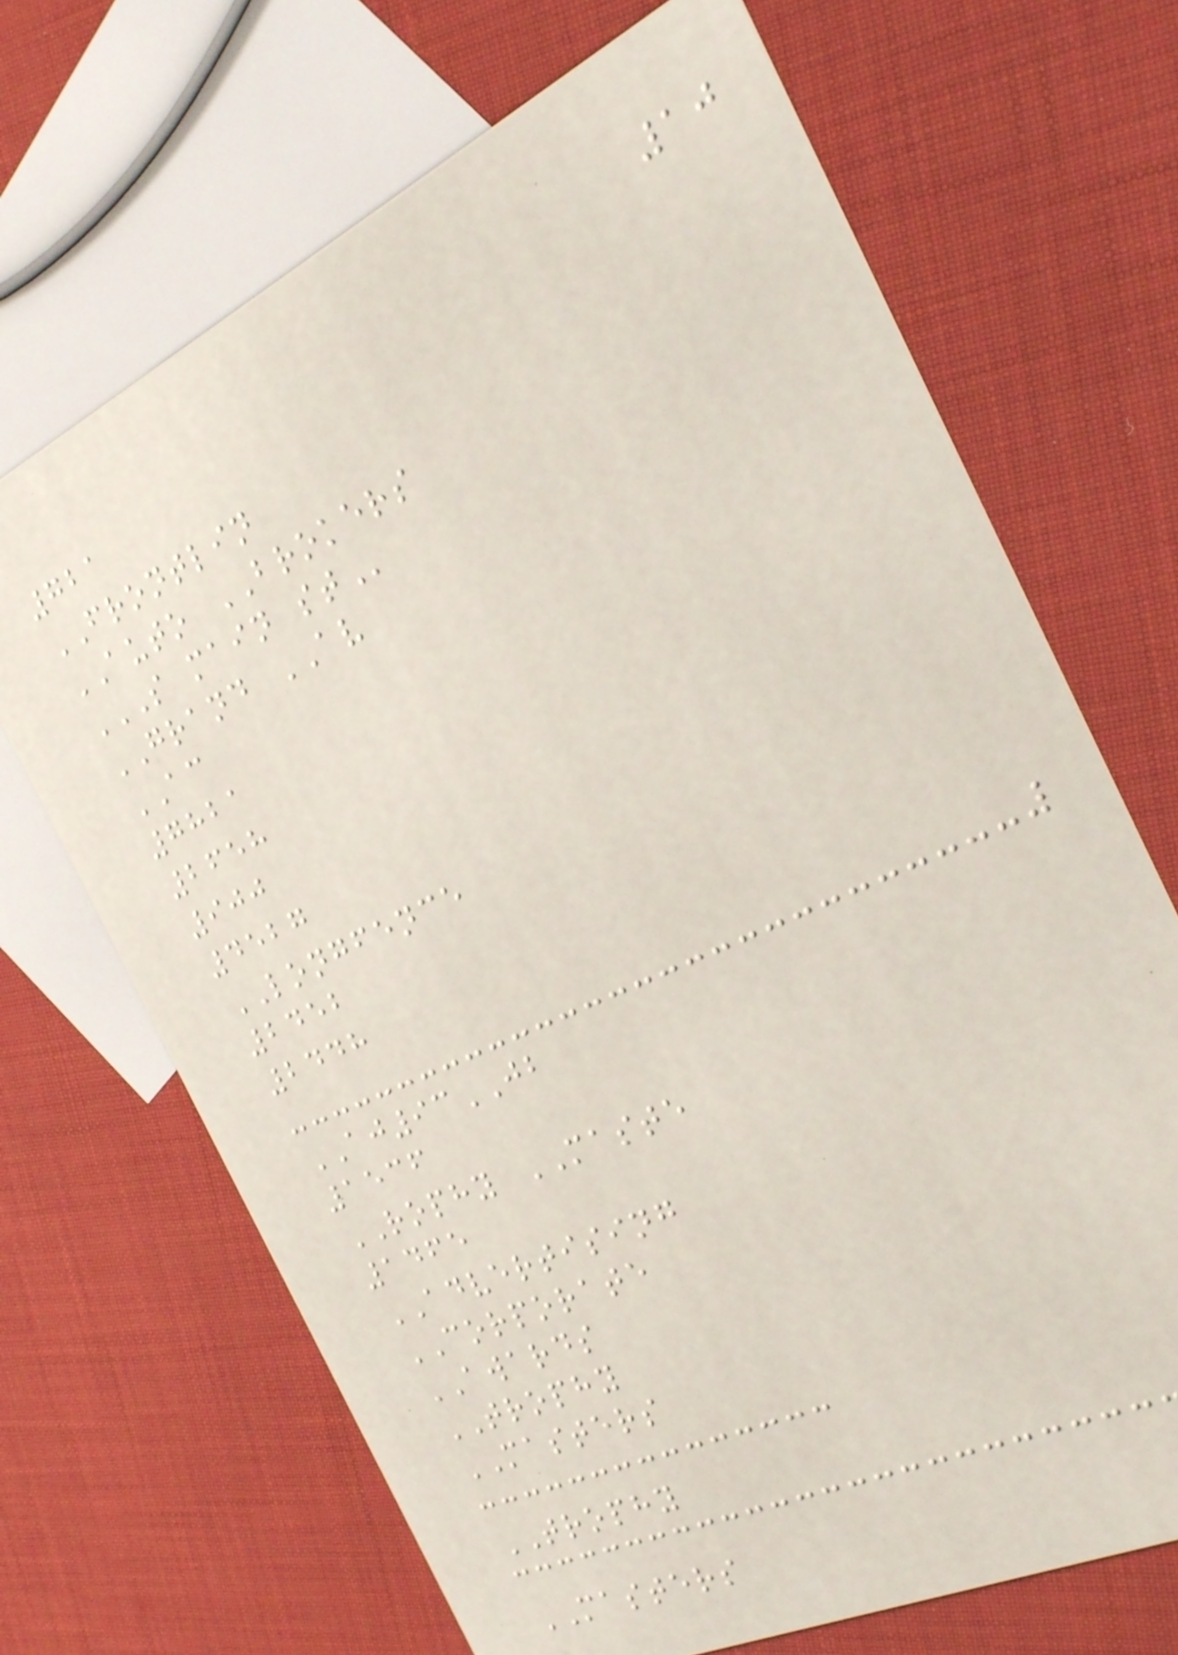10
721
FRONTLIN
AUTO BROKERS
S MAIN ST
GRAND AV
AC
7821
2658
900
4527
LONGFENCE
2452
2448
AJ93JB
1536
ROPHY MASTE
1465
ADVERTISING
CORPORATE
AWARDS
TROPHY
MASTERS
TROPHY
MASTERS
